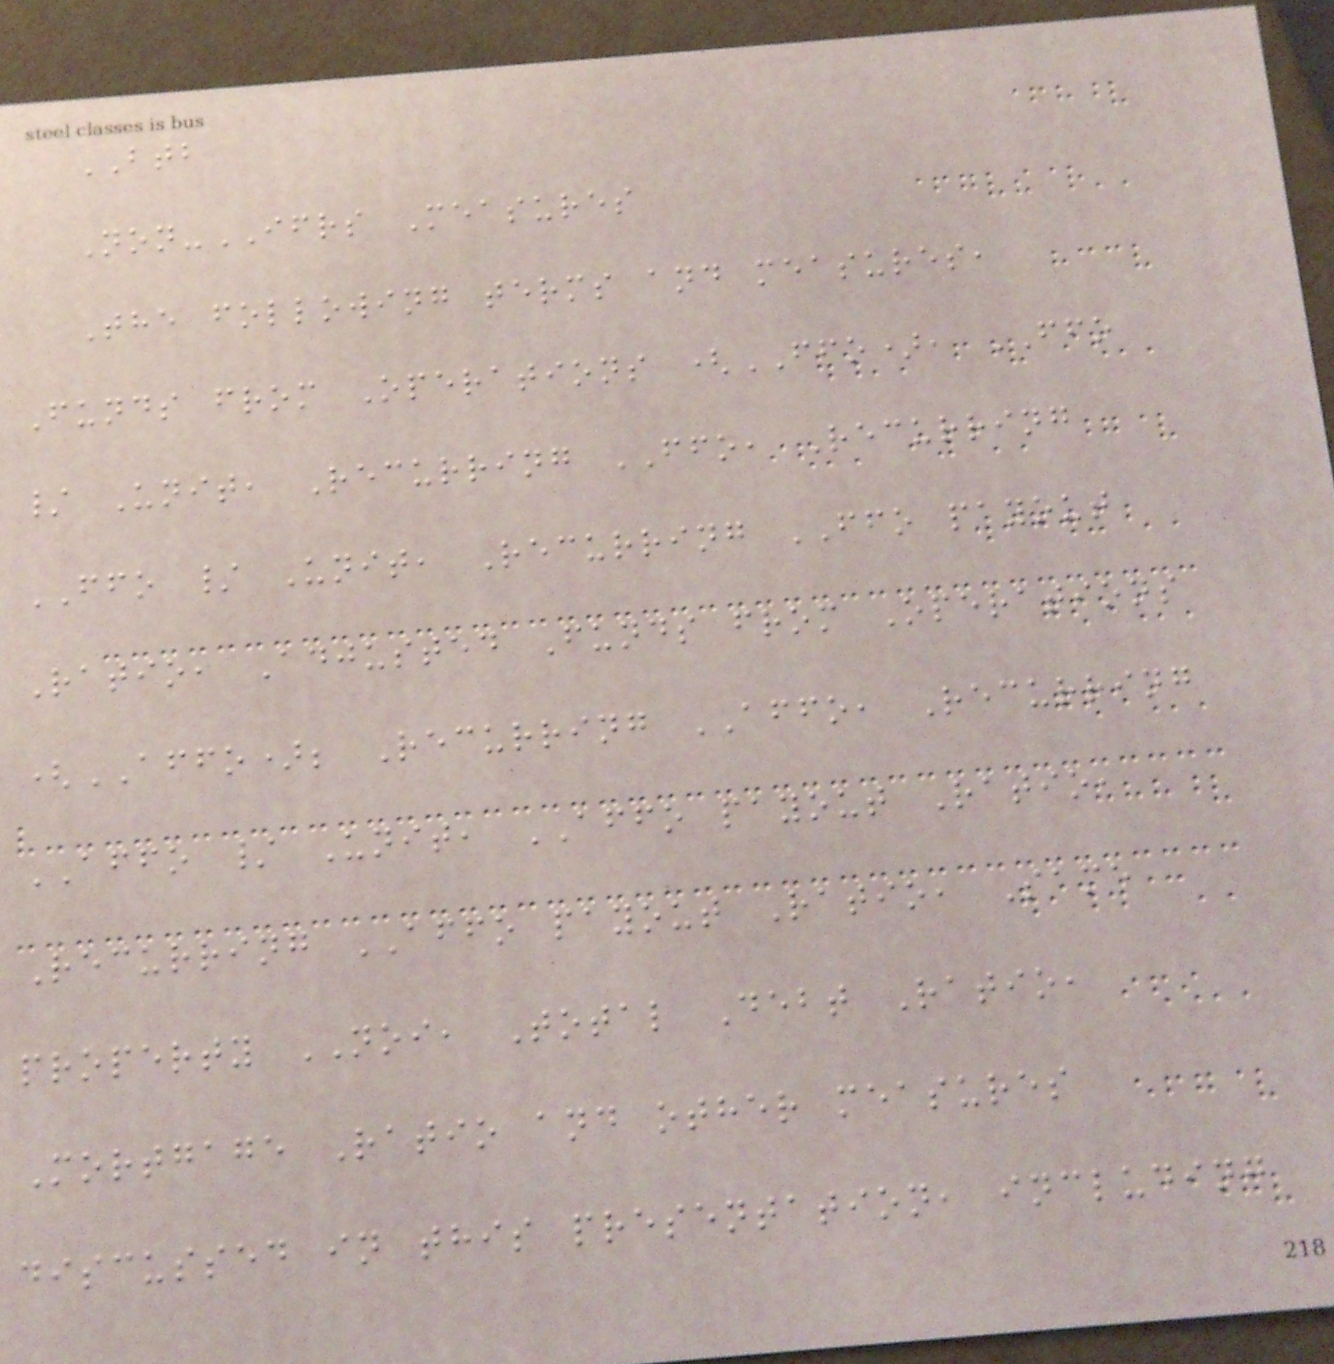BTB
Non-IFRS Measures
The following terms and measures,
Funds from Operations (FFO), FFO
/ Unit, Recurring FFO, Recurring
FFO / Unit, Recurring FFO payout
Ratio, Adjusted Funds from Operations
(AFFO); Recurring AFFO, Recurring
AFFO / Unit, AFFO payout Ratio,
Recurring AFFO payout Ratio, Same
property NOI, Total Debt Ratio,
Mortgage Ratio and other measures
discussed in this presentation, including
